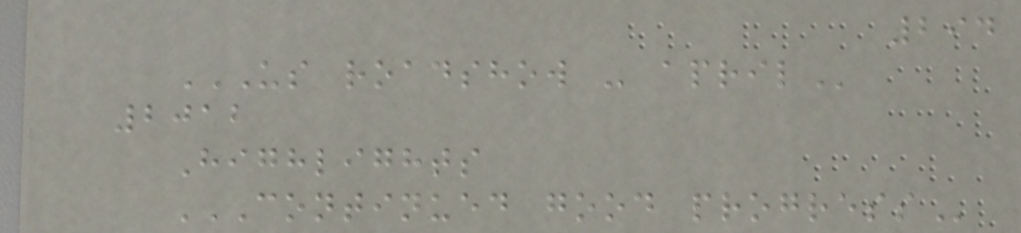294
US ROADSHOW - APRIL
2012
Highlights
CONTINUED GOOD PROGRESS
